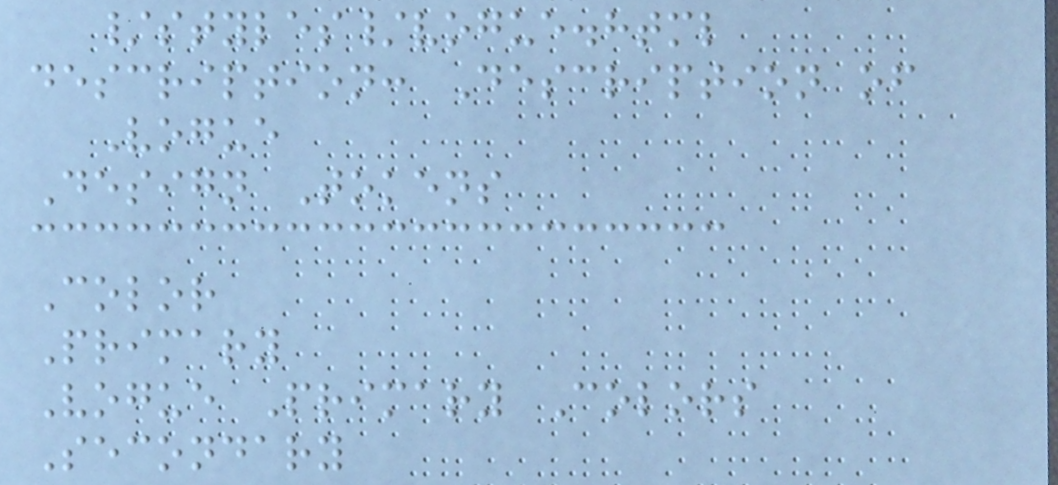/styles/vogue.html
description: Description of
Vogue
Design Tokens
Color
Primary
Vogue Primary Colors
Secondary
